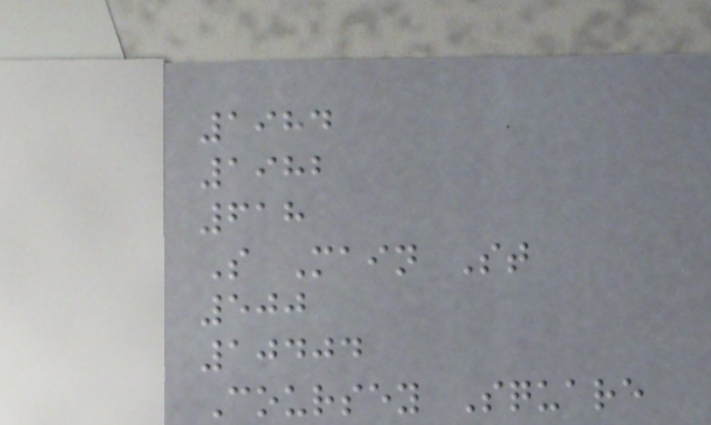1984
1982
618
S Main St
500
10404
Coursey Square
